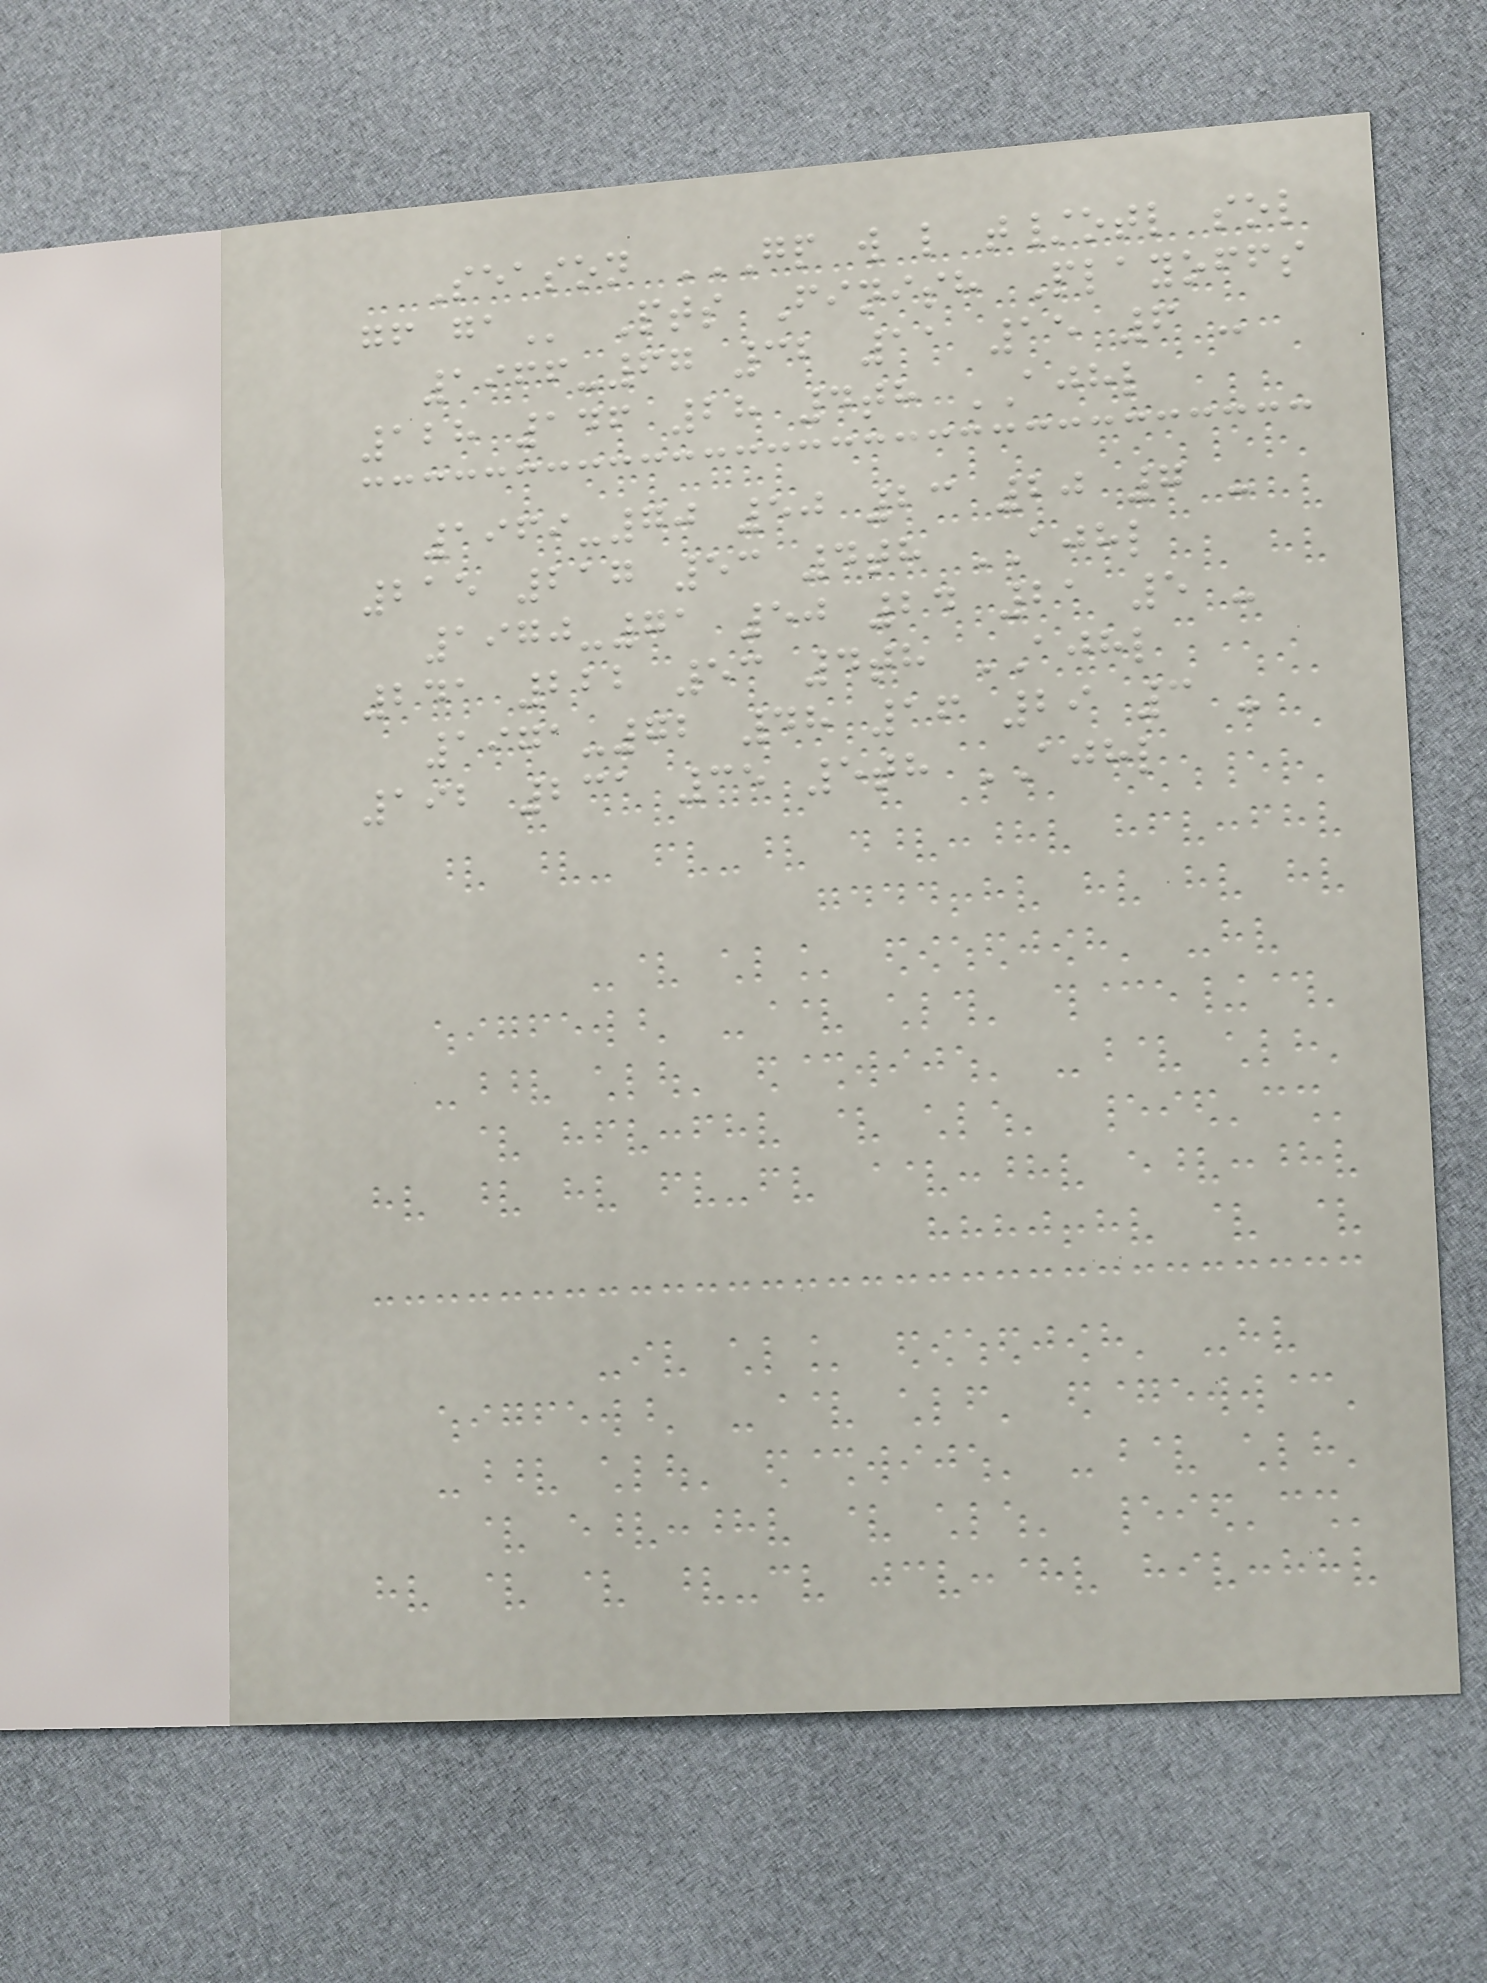Season GP W L T/OTL SOL
GF GA Pts Finish Playoffs
1966-67 32 11 15 6 -
128 146 28 4th AJHL
1969-70 50 23 20 7 -
215 217 53 4th AJHL
1970-71 50 24 21 5 -
241 222 53 4th AJHL
1971-72 48 16 29 3 -
192 231 35 5th AJHL
